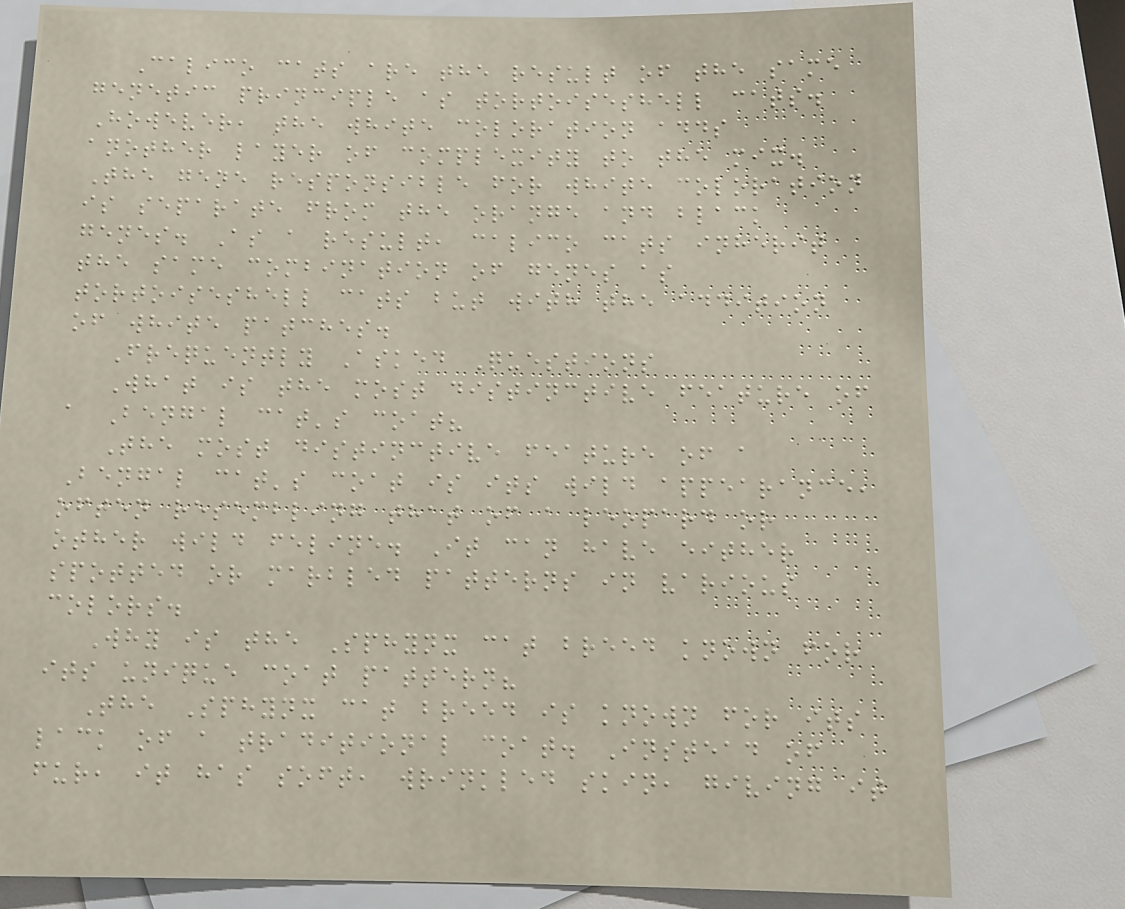Calico cats are the result of the same
genetic principle as tortoiseshell cats.
However, the white coloration adds
another layer of complexity to the mix.
The gene responsible for white coloration
is separate from the orange and black
genes. As a result, calico cats inherit
the same combination of genes as
tortoiseshell cats but with the addition
of white patches.
Frequently Asked Questions
What is the most distinctive feature of
a Bengal cat's coat?
The most distinctive feature of a
Bengal cat's coat is its wild appearance,
often resembling that of a leopard or
other wild feline. It can have either
spotted or marbled patterns in various
colors.
Why is the Sphynx cat breed known for
its unique coat pattern?
The Sphynx cat breed is known for its
lack of a traditional coat. Instead of
fur, it has soft, wrinkled skin, giving it
